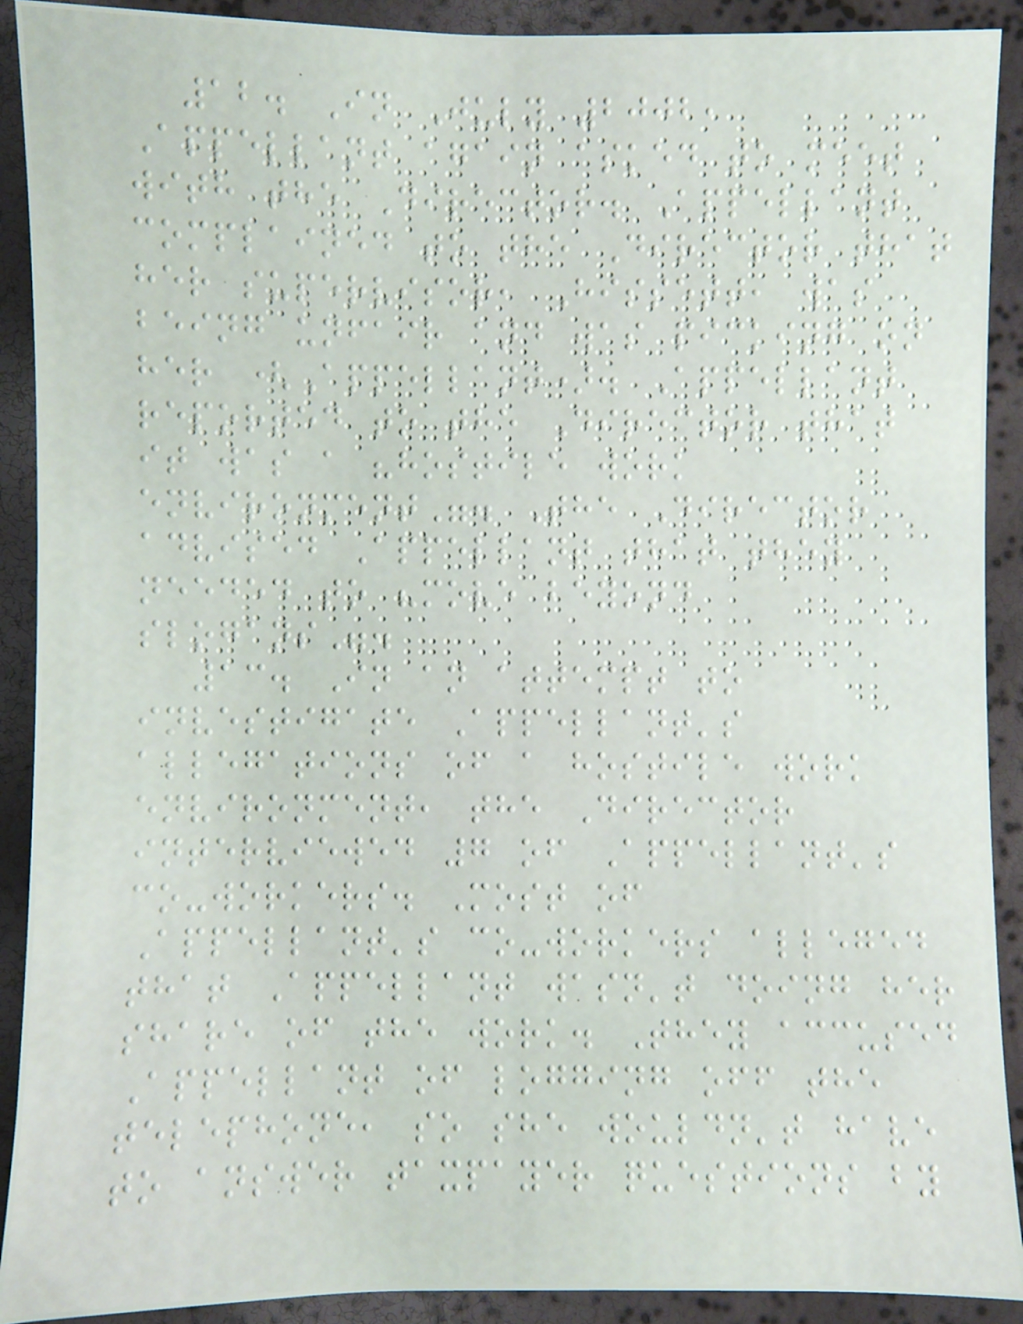12. In July 2002,
Appellant again asked to meet
with the Director. Appellant
complained to the Director that
her supervisor, Hissett, was
being unfair and was picking on
her (Appellant). Appellant
reported to the Director that
it was a "hostile work
environment". The Director
advised Appellant that they
needed to "move beyond
slogans".
13. In an attempt to
investigate Appellant's
allegations of a hostile work
environment, the Director
interviewed 7 of Appellant's
co-workers. Most of
Appellant's co-workers alleged
that Appellant wasn't doing her
share of the work. They accused
Appellant of logging off the
telephone, so she wouldn't have
to answer taxpayer questions by
